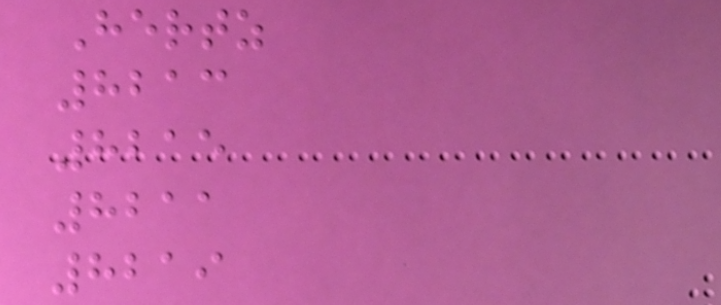Hertz
8213
8215
8211
8219
